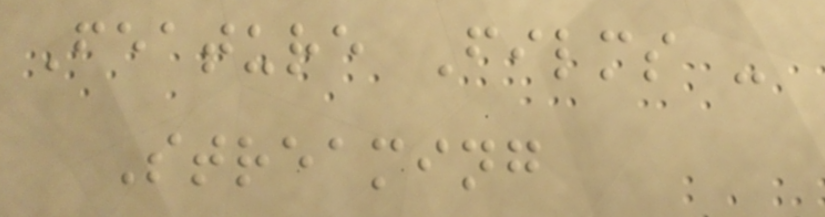Feature Films -
Streaming
